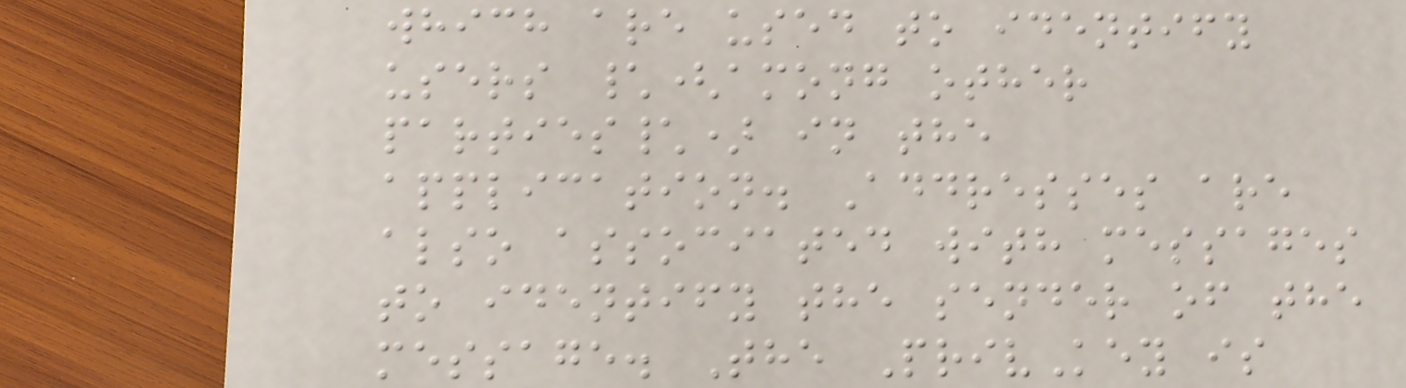which are used to identify
users \(among other
parties\) in the
application. Addresses are
also associated with messages
to identify the sender of the
message. The PrivKey is
